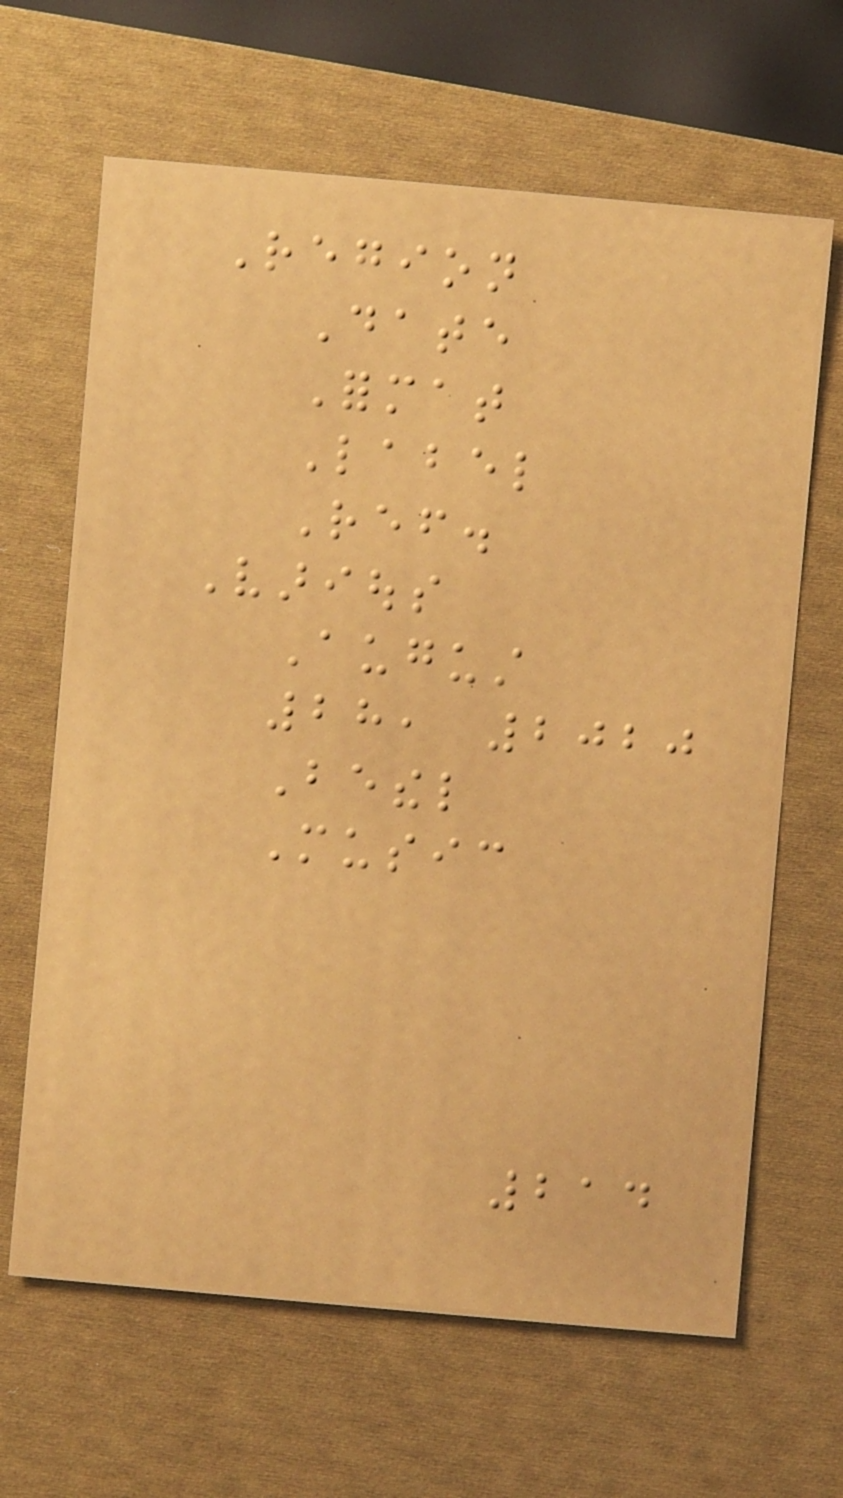Region
Date
Format
Label
Ref.
Various
August
28, 2020
Bethel
Music
214
